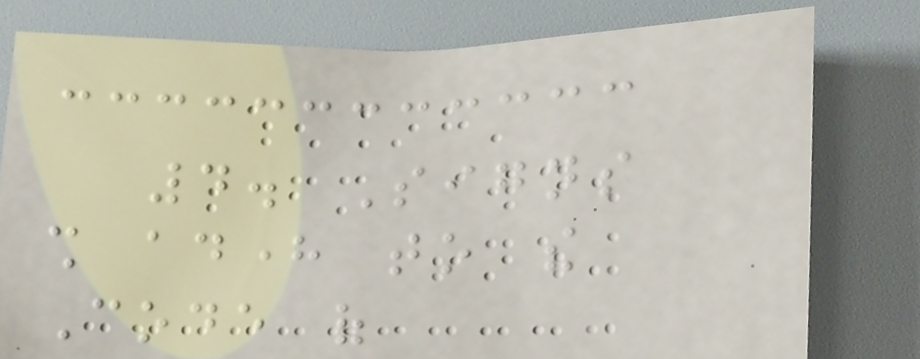4. Signs
shall adhere to the
Code of
